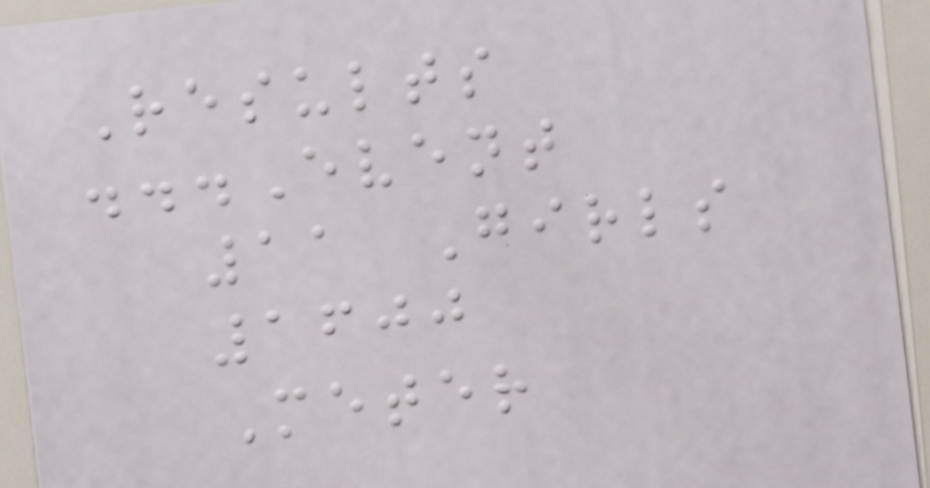Results
...Event
11 Girls
1600
Meter
